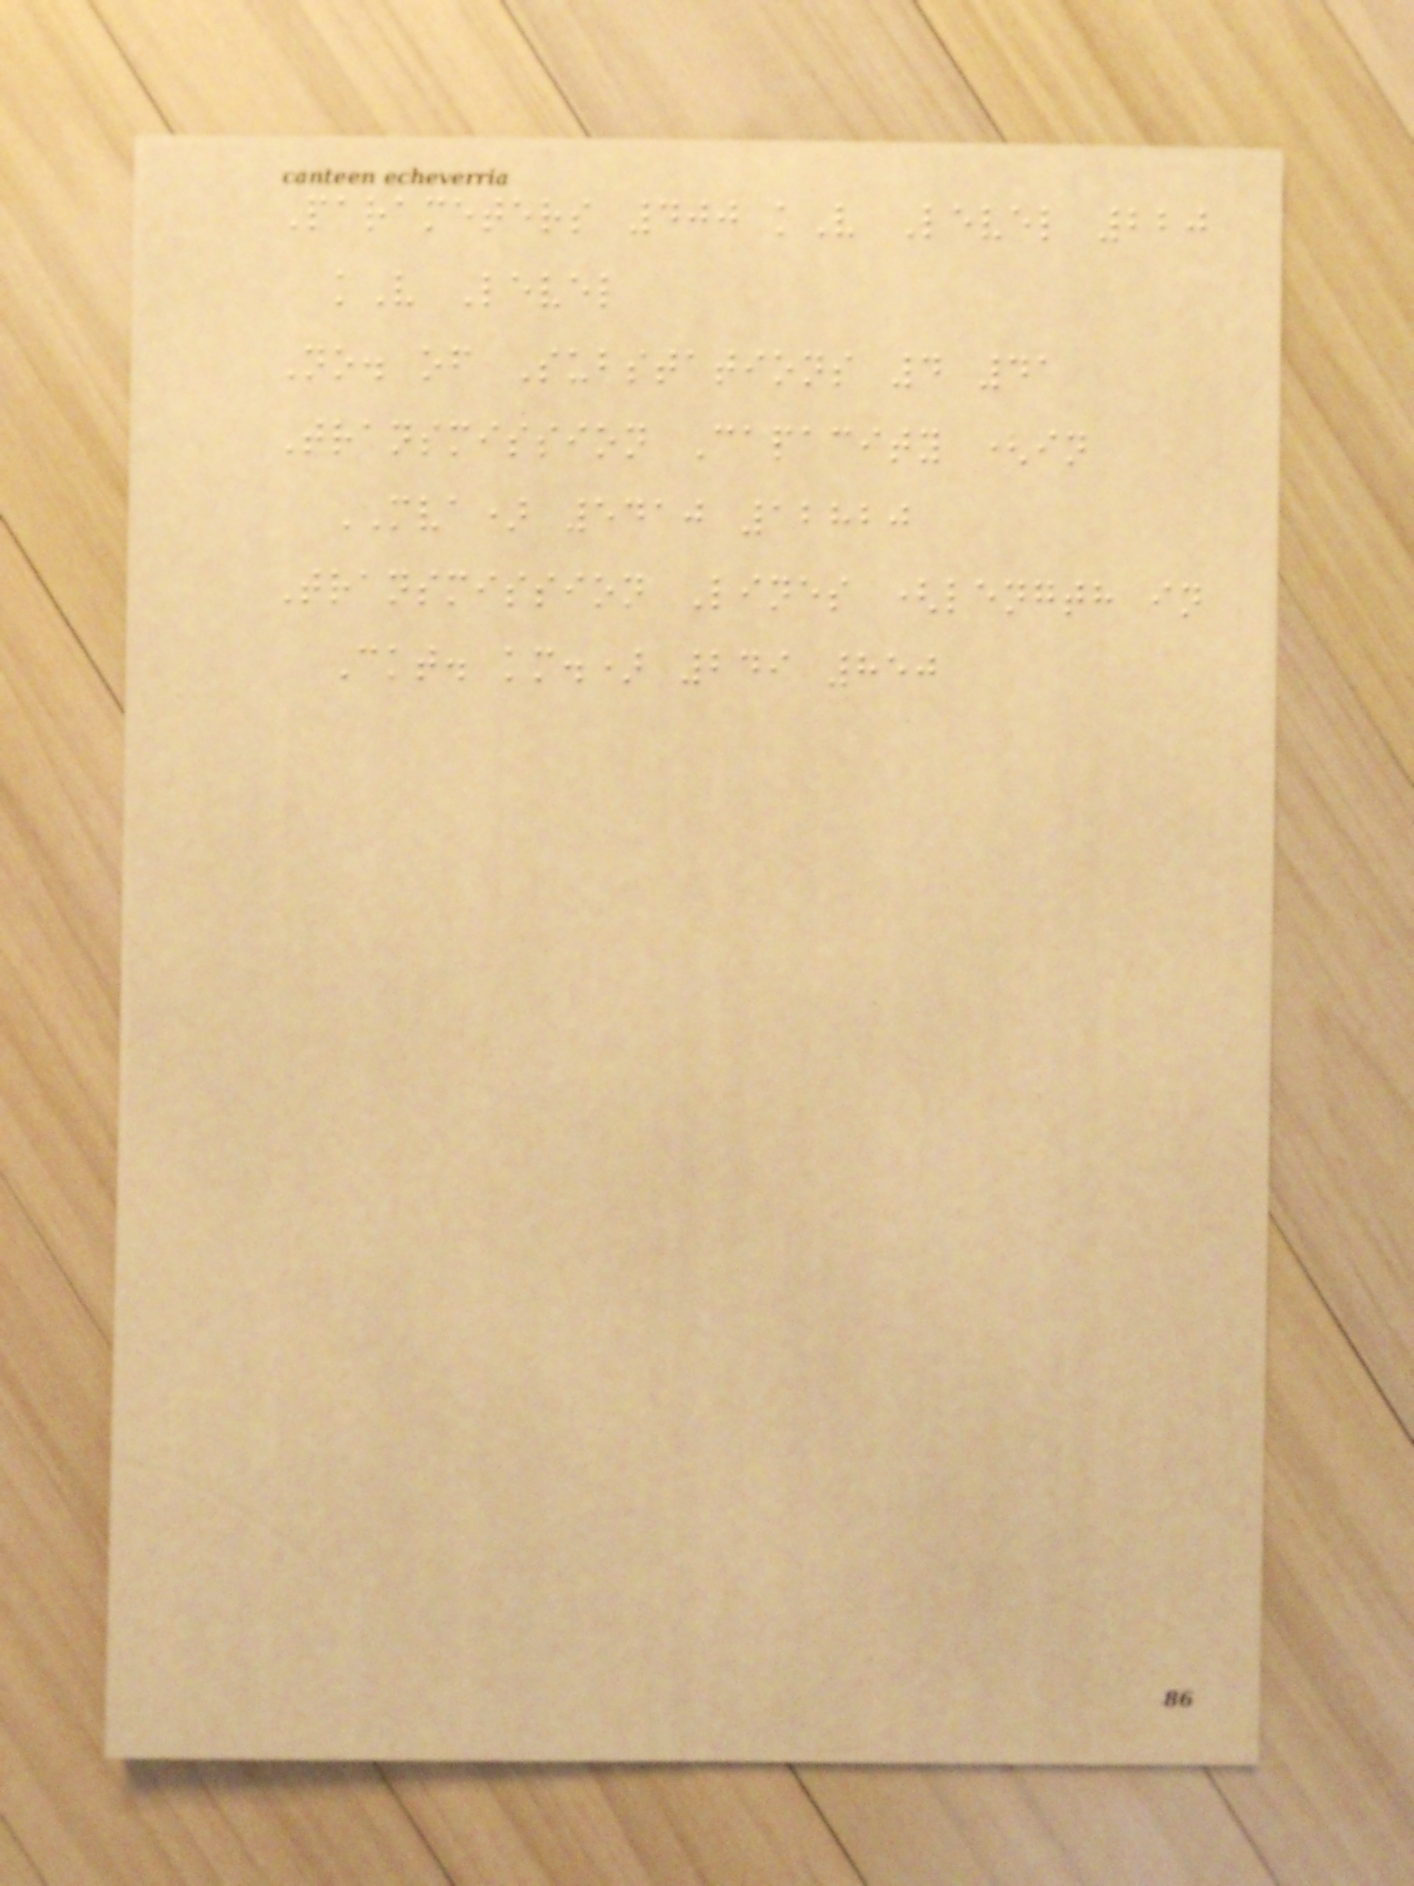Parameters 400 kV Level 220
kV Level
No. of Substations 4 41
Transmission Capacity (in
MVA) 5410 12820
Transmission Lines (length in
Ckt. km.) 249 850
